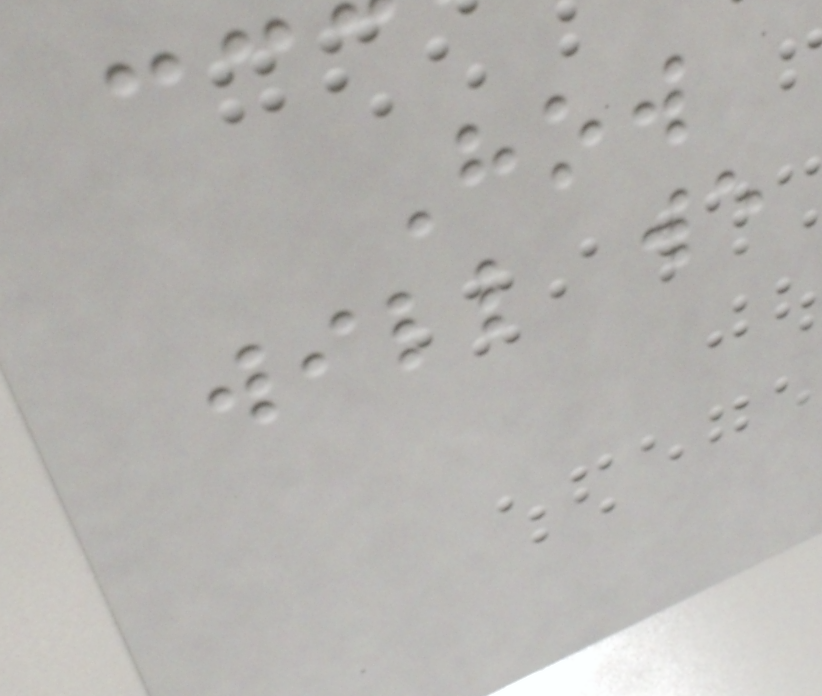How
will we
